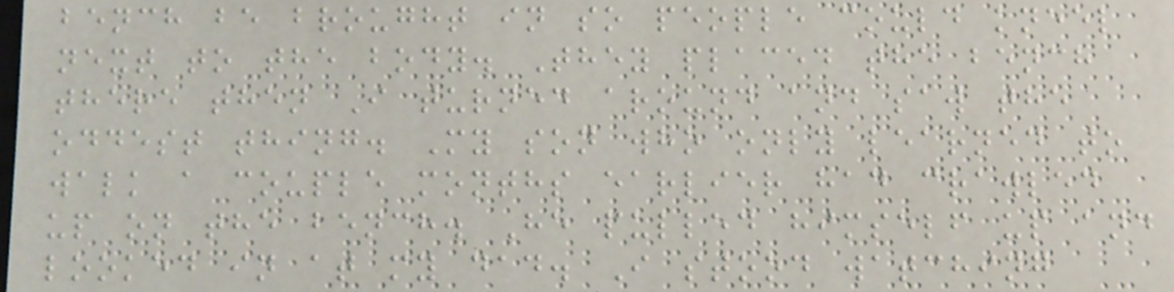bench be brought in so people could kneel
next to the body. They placed the bench
there then I turned around and saw the
oddest thing. My son who only learned to
walk a couple months earlier had crawled
up on the bench. He pulled himself up and
looked in at my dad. I stood watching
